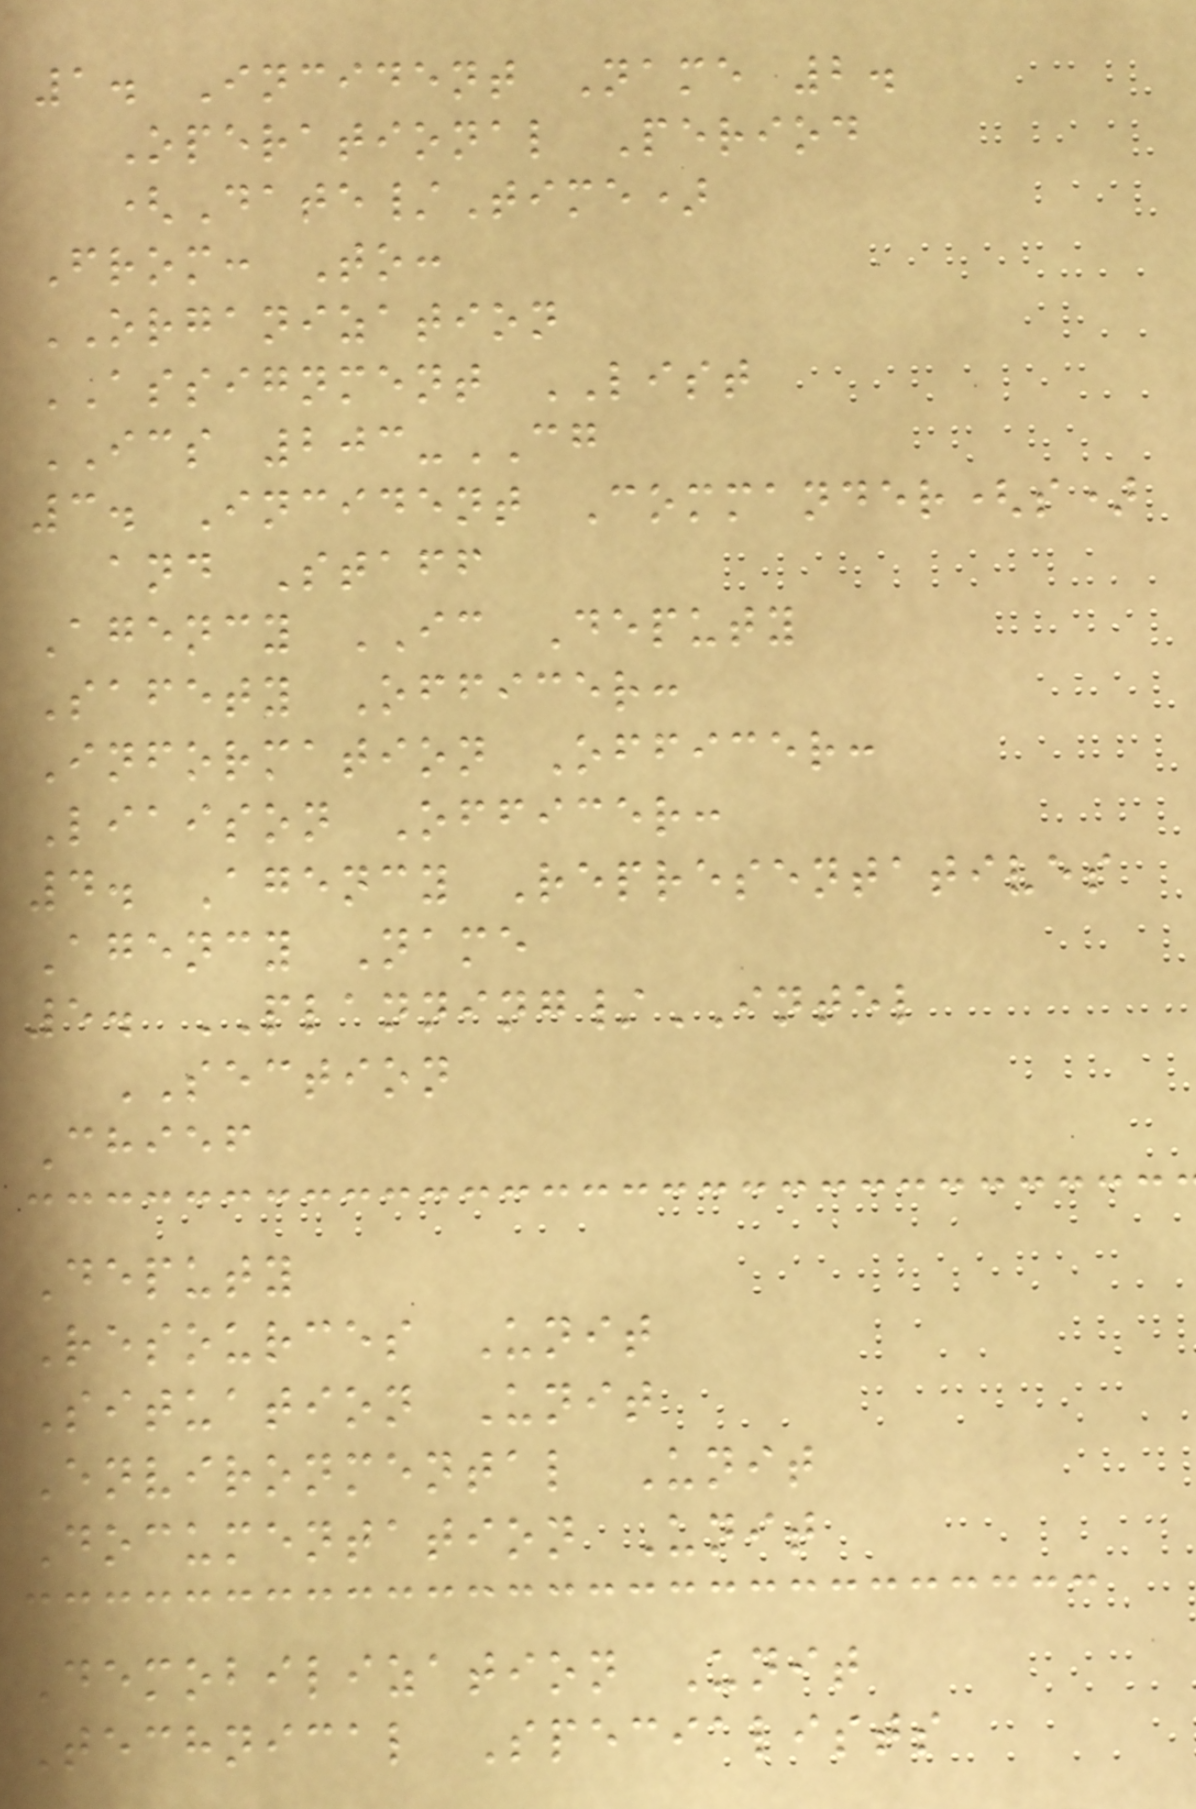1. Incident Name 2.
Operational Period
(Date/Time)
From: To:
ORGANIZATION
ASSIGNMENT LIST
ICS 203-CG
3. Incident Commander(s)
and Staff
Agency IC Deputy
Safety Officer:
Information Officer:
Liaison Officer:
4. Agency Representatives
Agency Name
5. PLANNING/INTEL
SECTION
Chief
Deputy
Resources Unit
Situation Unit
Environmental Unit
Documentation Unit
Demobilization Unit
Technical Specialists
